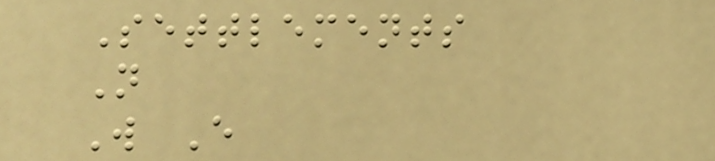Settlements
N
W E
